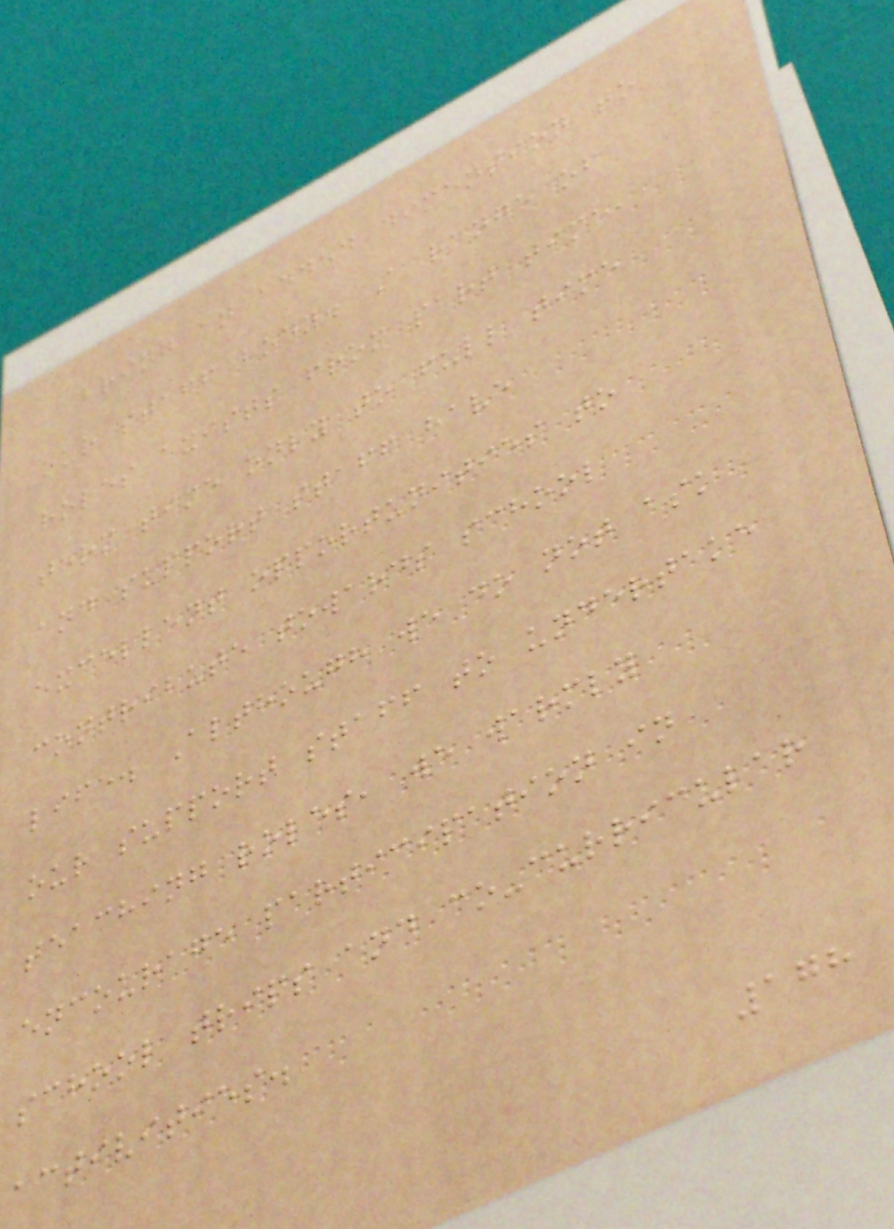bring an added dimension to
our staff body. A range of
roles exists from part time,
term time only to full time
and support staff have
excellent opportunities to
contribute towards school
life. Although we do not ask
our support staff to undertake
teaching roles, we warmly
encourage participation in
school trips and co-curricular
activities.
178
